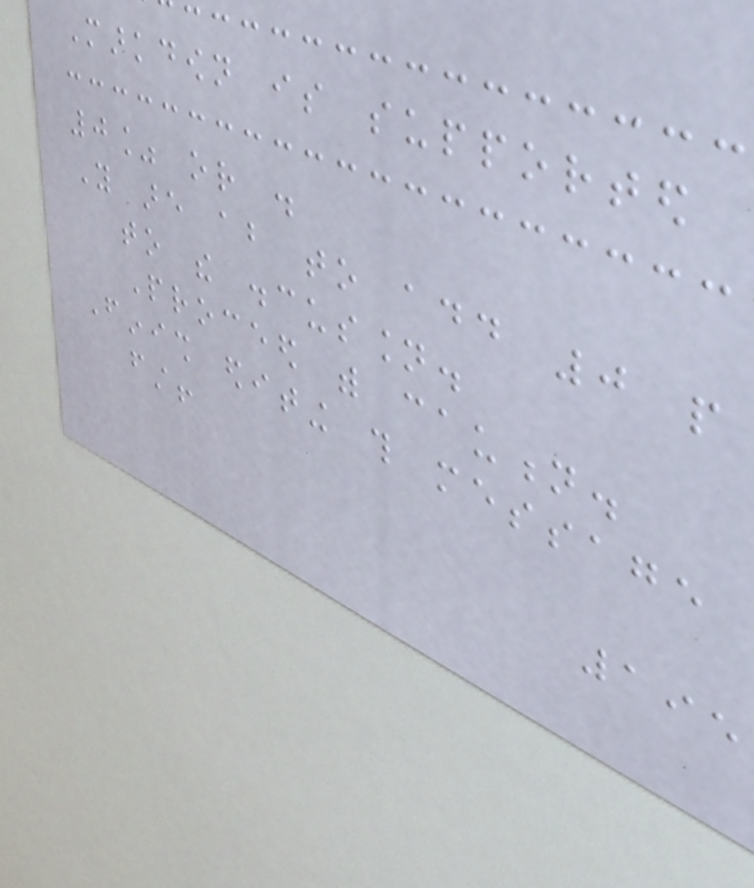Markdown is supported
0% or .
You are about to add 0 people
to the discussion.
Proceed with caution.
Finish editing this message
first!
195
